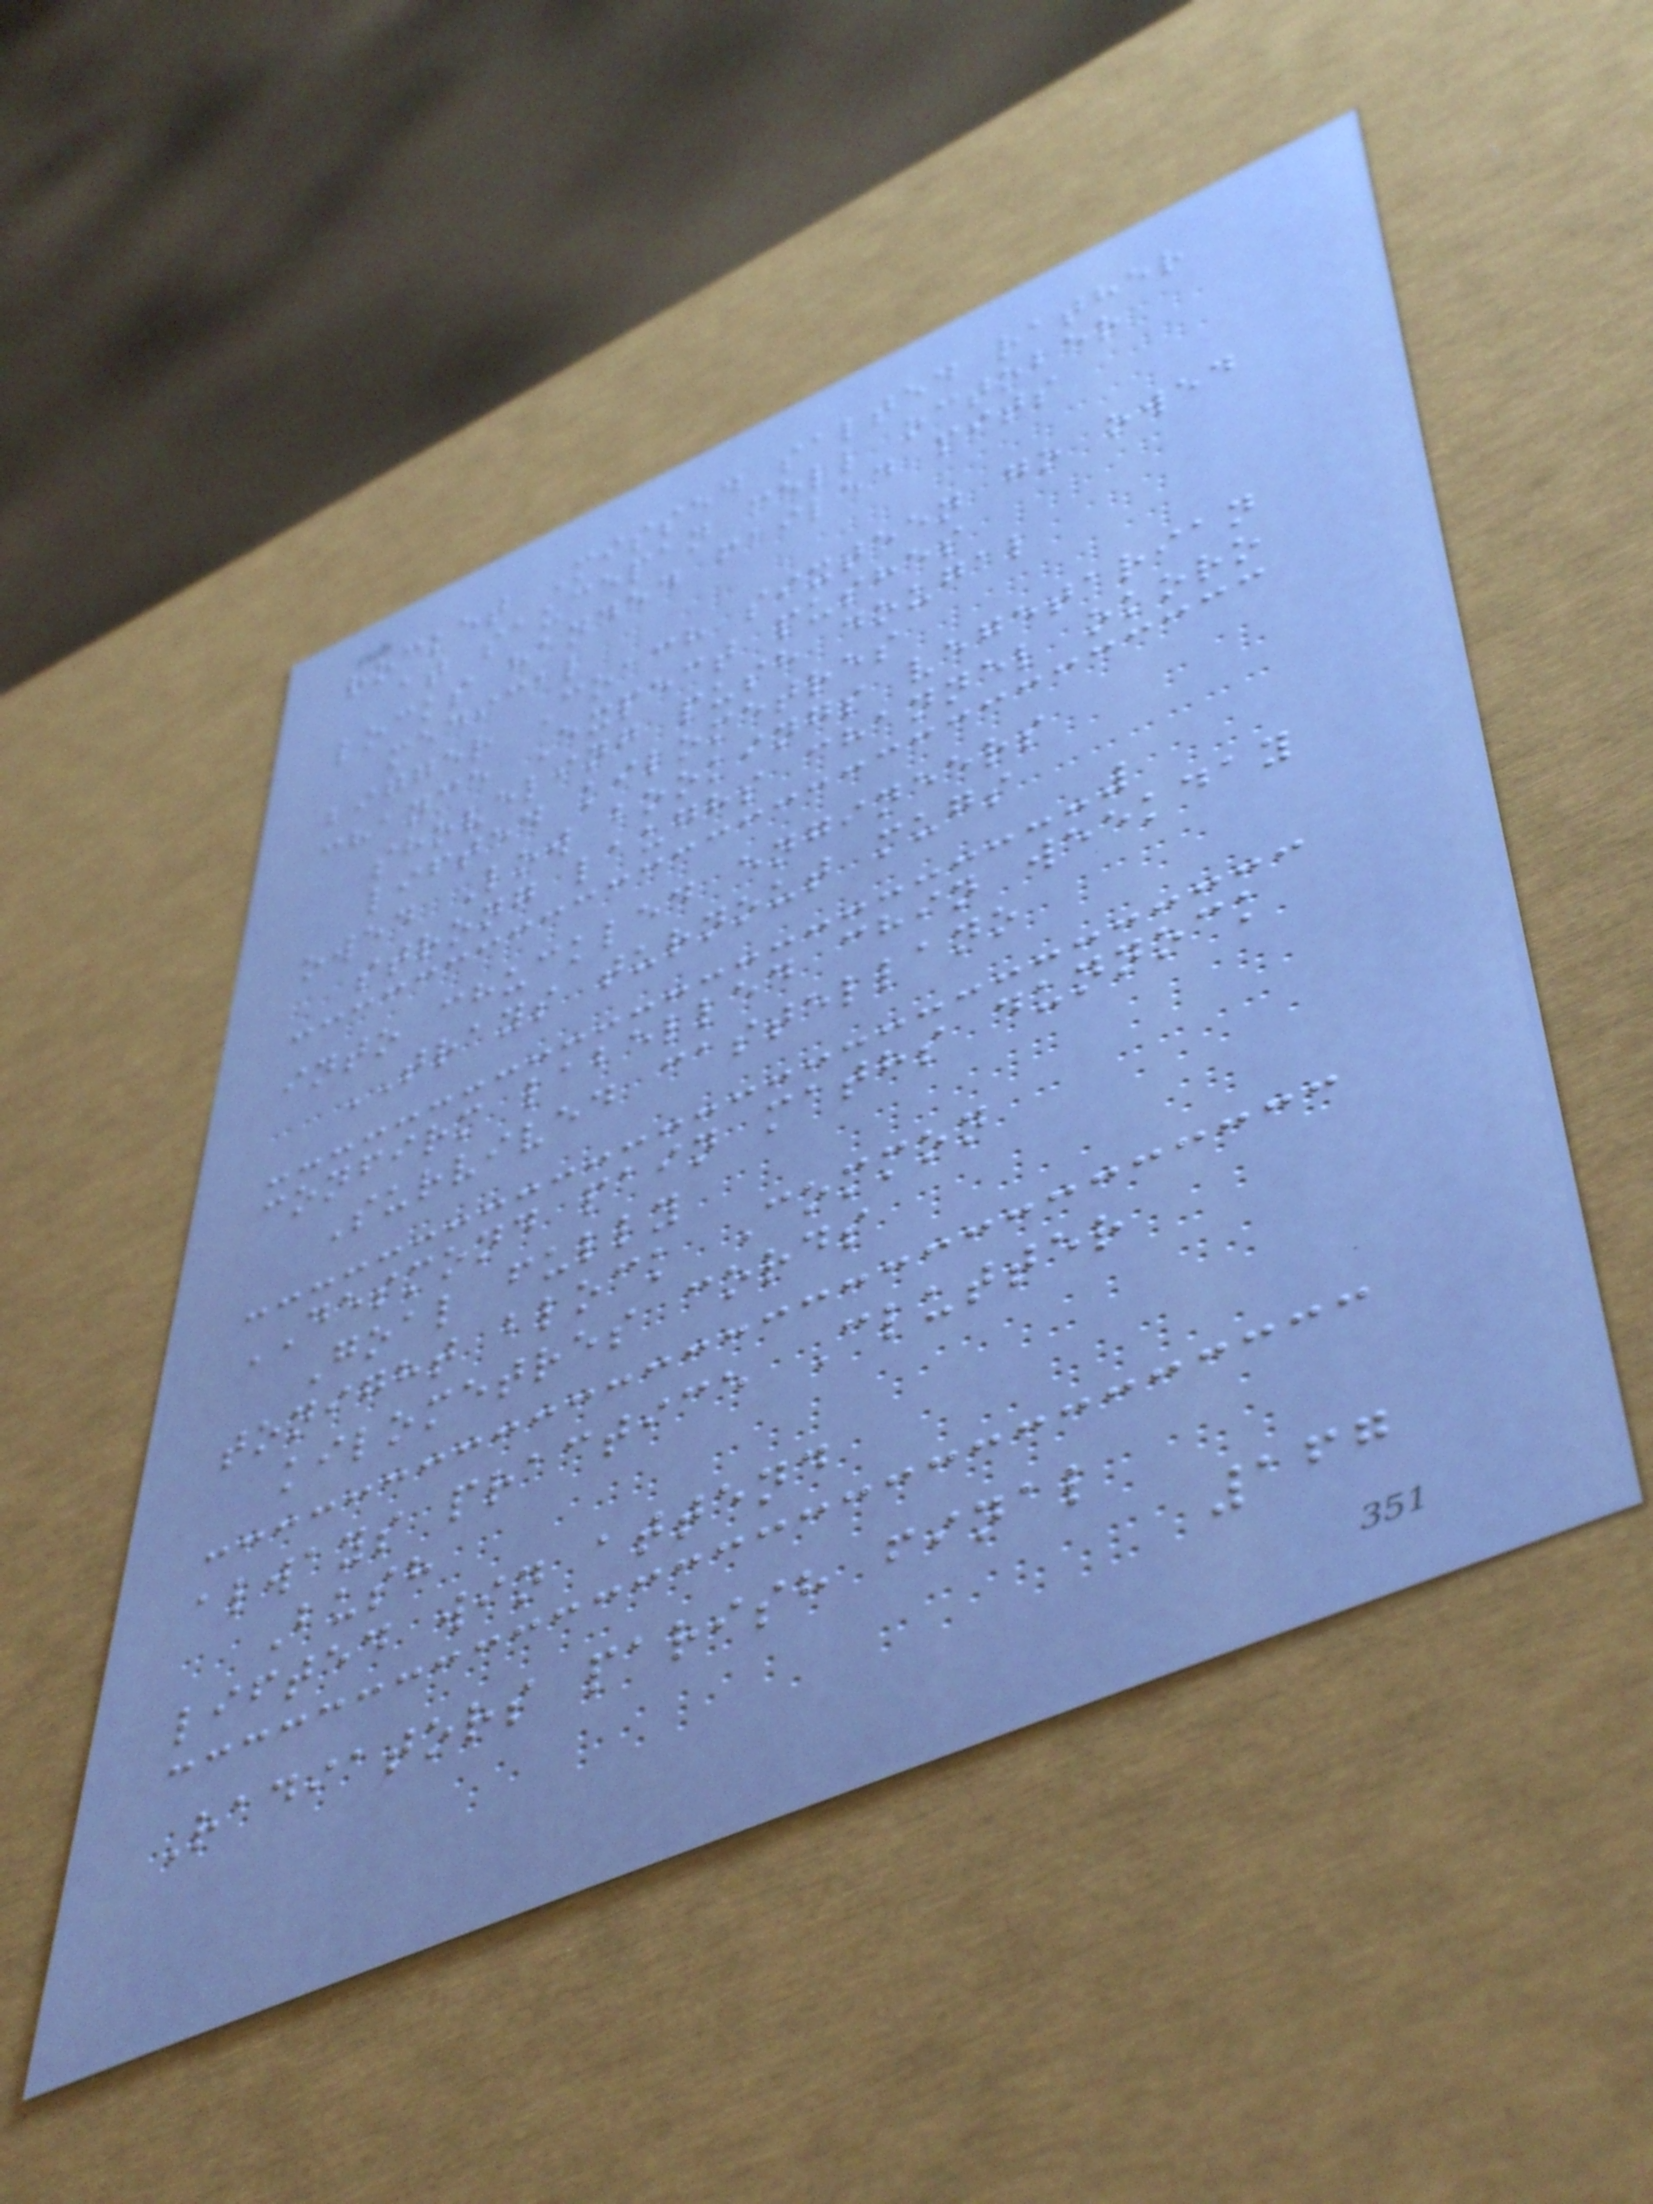rocket Missed salted rather
at saucepan cell october
locks handed failed pits
medical
bigger Coach sixteen go owed
chance Expect pushes
shoveling push dougal
lifted kilometres
owed Low bookings vegetarian
strong laughs channel okoro
into chuckled engineers
TRAYS turnout mugs
confirm labelled chin weekday
Survived castellano
DESMOND pain maths dunnock
Goal fully
tonight block Common
kilometres cords
always practice Clutter
Bush
lifted win attend
Radiators parish final
167
